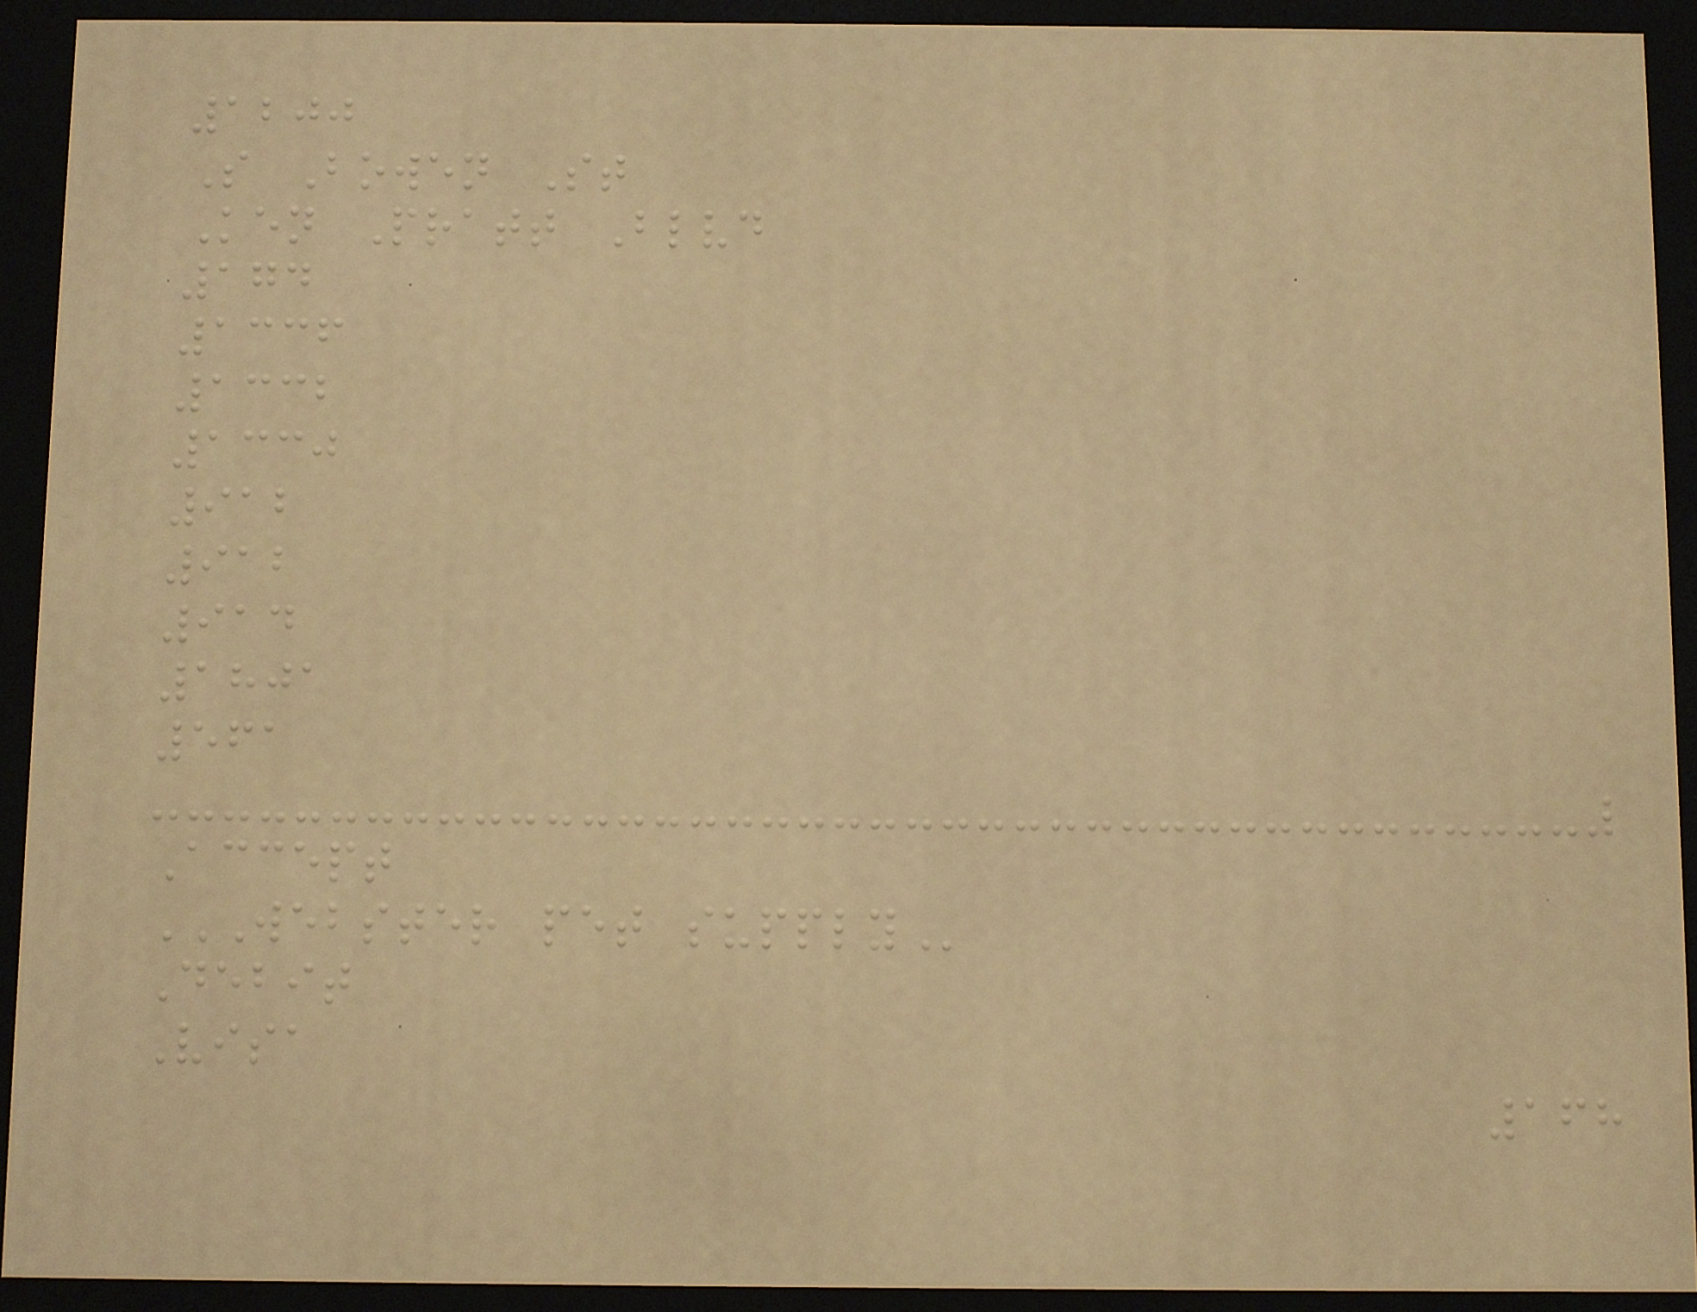1200
S Bowen St
Ken Pratt Blvd
174
1336
1332
1330
912
912
914
1801
561
Accept
WEBSTER PET SUPPLY
Debit
Visa
168
